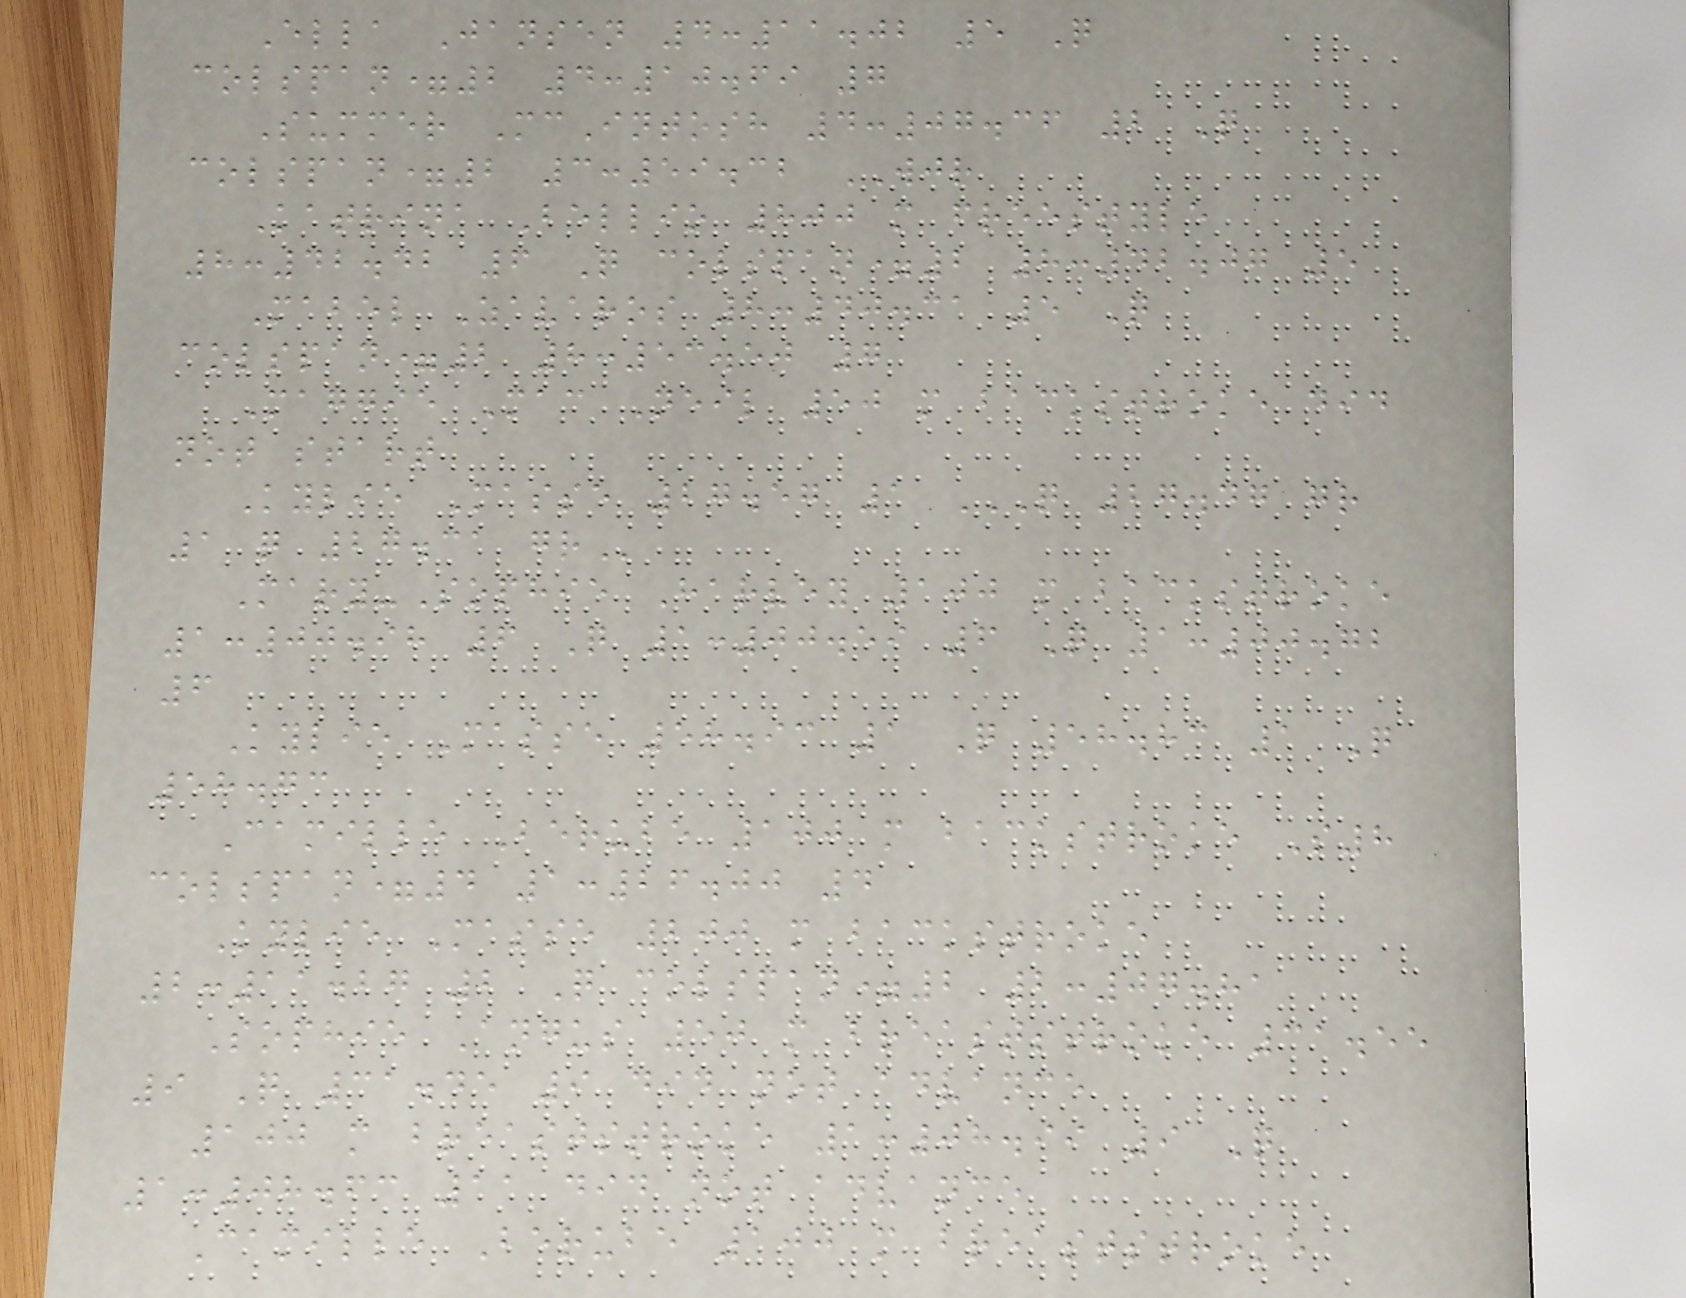Ella Jansen 4:11.02 5 Q
colspan=2 4:10.69 7
Summer McIntosh 4:07.36 2 Q
colspan=2 3:59.32 WJR
Katrina Bellio 800 m freestyle
8:42.42 6 Q colspan=2 8:42.07 5
Mabel Zavaros 8:40.31 5 Q
colspan=2 8:53.50 7
Maggie Mac Neil 50 m backstroke did
not start
Kylie Masse 27.57 1 Q 27.47 GR
1 Q 27.31 GR
Mary-Sophie Harvey 100 m backstroke
1:00.98 6 Q 1:00.59 6 Q 1:00.72
6
Kylie Masse 58.93 1 Q 58.83 1 Q
58.73
Camille Berube 100 m backstroke S8
colspan=4 1:26.00 4
Kylie Masse 200 m backstroke
2:11.27 2 Q colspan=2 2:07.81
Sophie Angus 50 m breaststroke 31.55
9 Q 31.45 9 did not advance
100 m breaststroke 1:08.99 9 Q
1:08.63 11 did not advance
Camille Berube 100 m breaststroke
